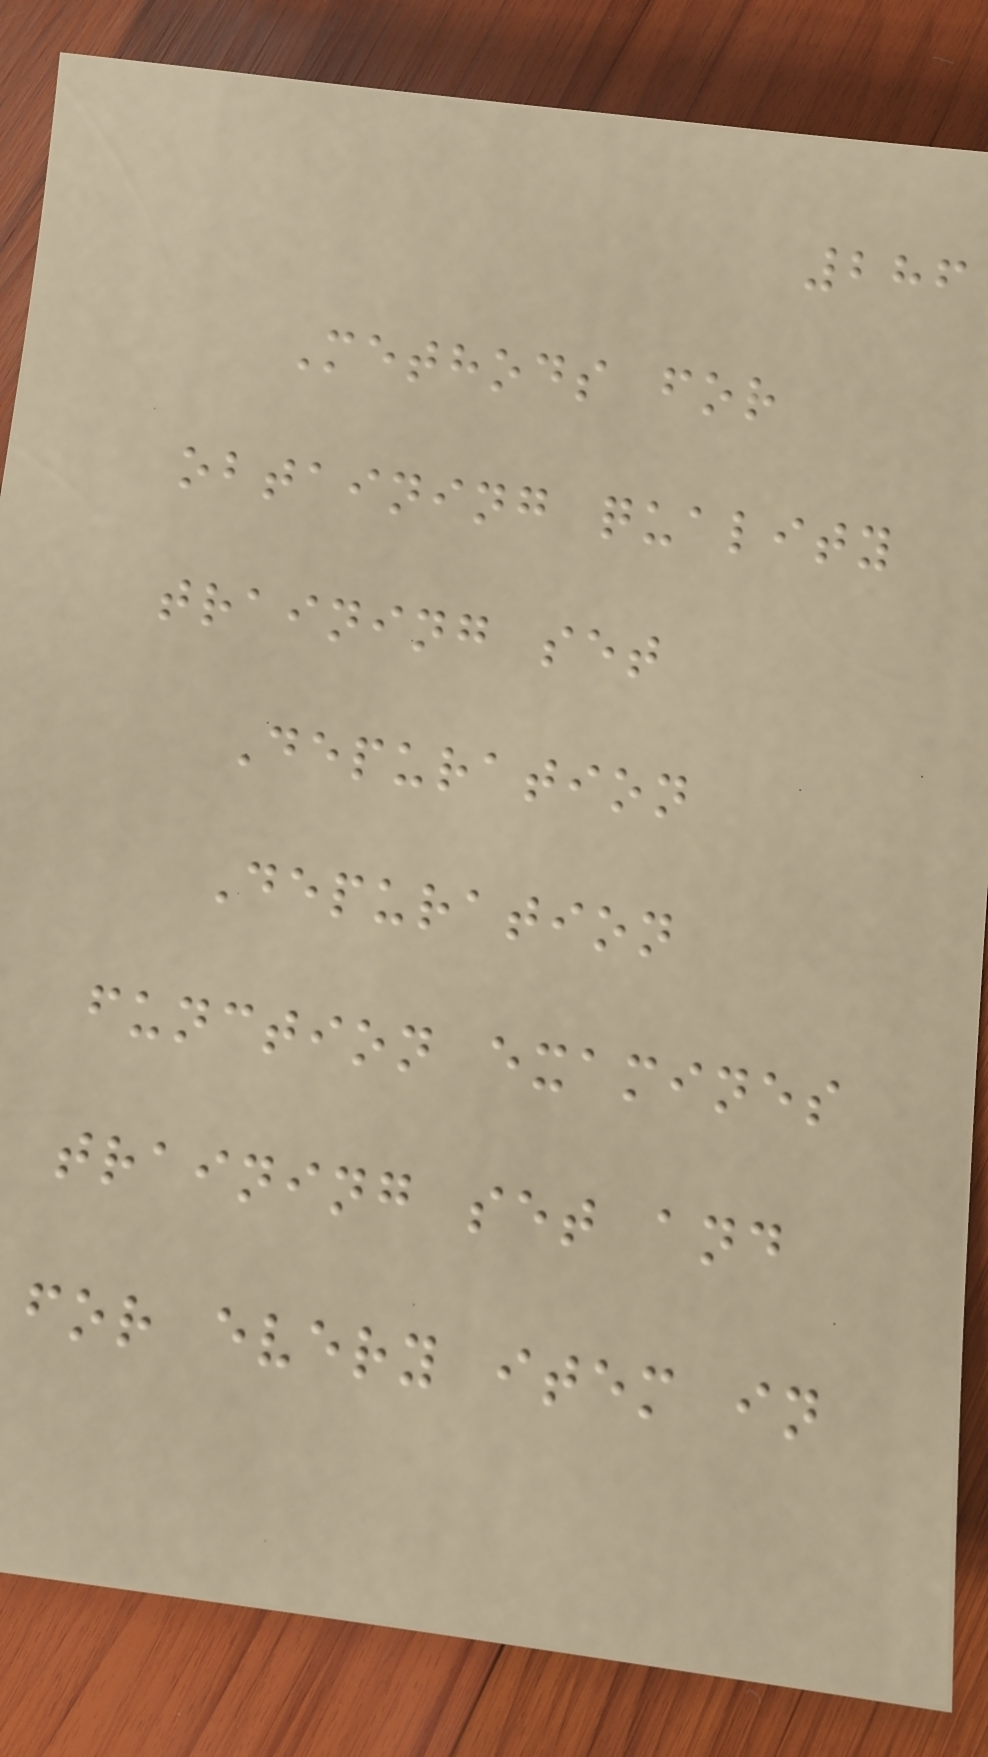286
Methods for
obtaining quality
training set
Depuration
Depuration
function examines
training set and
for every item in
